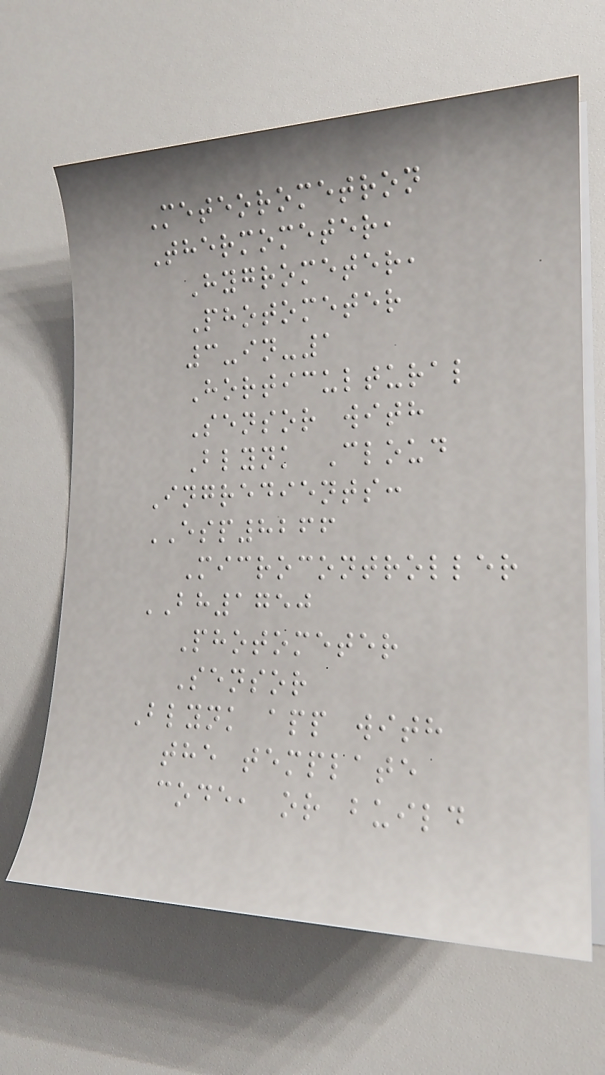Meteorometron
Thermometer,
Hygrometer,
Photometer
3-in-1
Horticultural
Sensor with
Blynk Cloud
Ingredients:
ESP8266
Microcontroller
BH1750
Photometer
Sensor
Blynk app with
the template
code, or build
